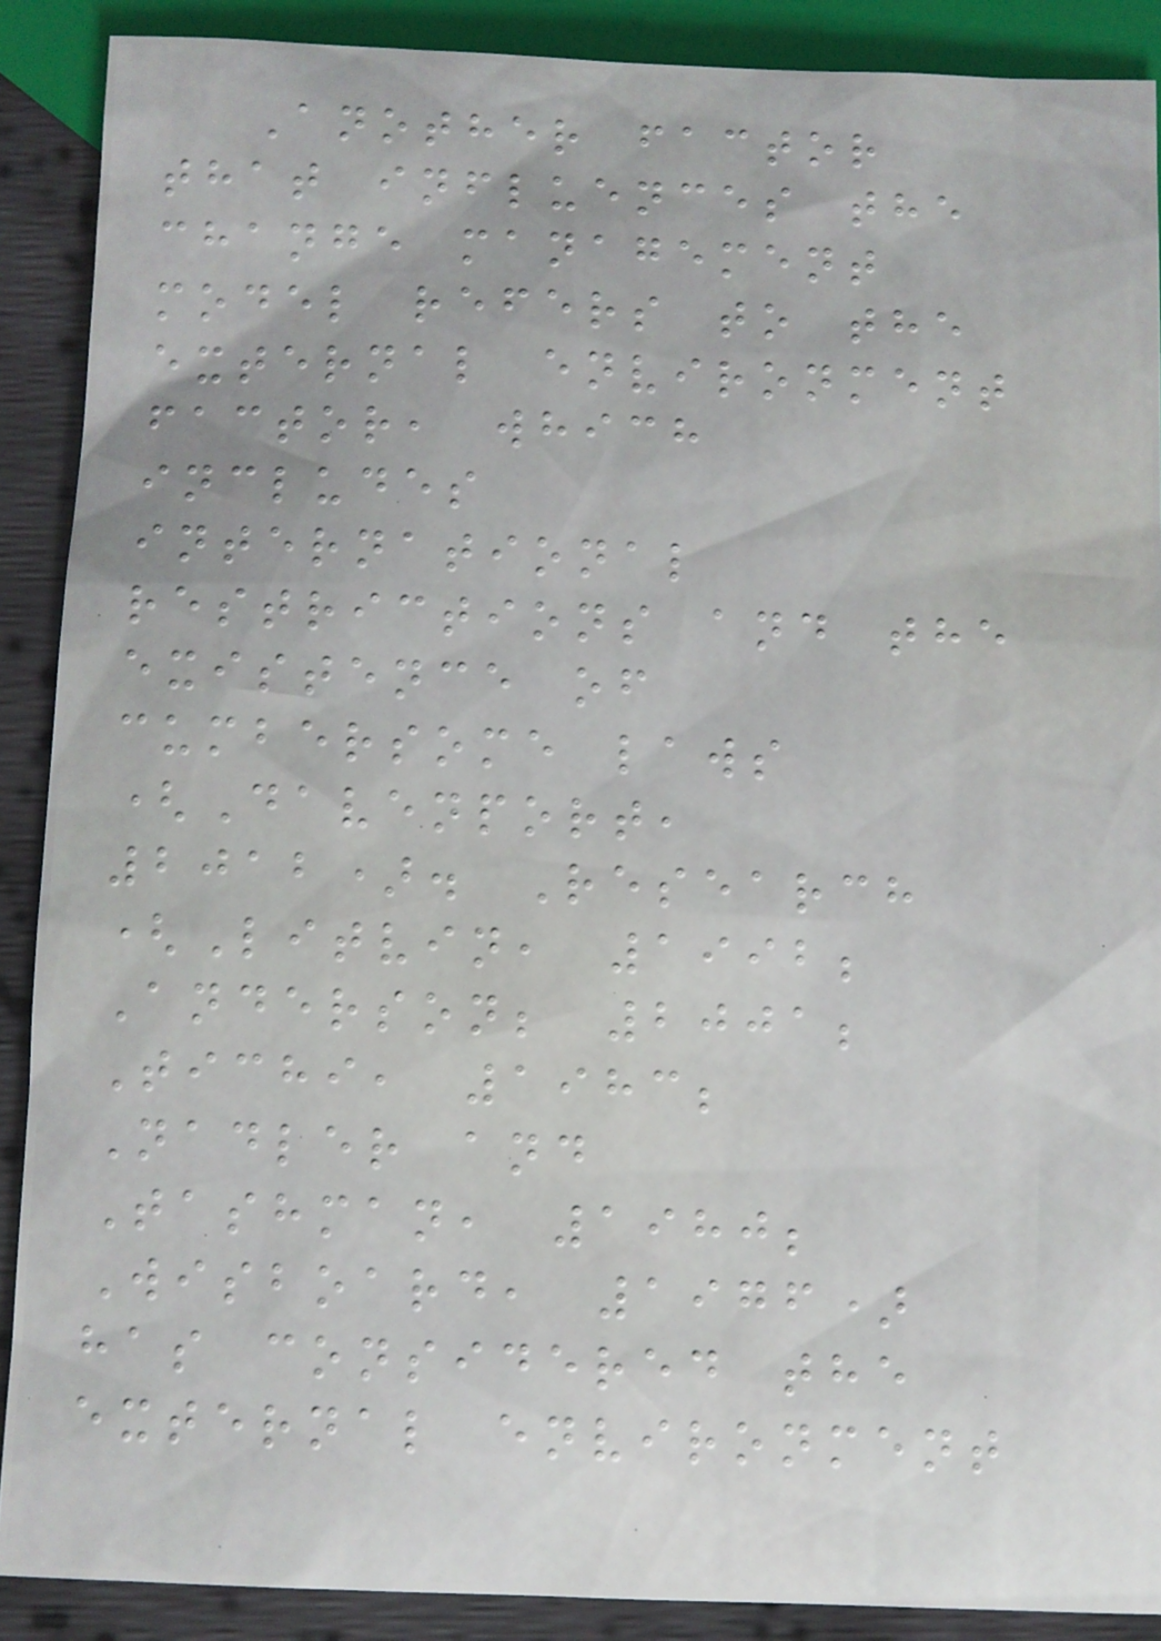Another factor
that influences the
change management
model refers to the
external environment
factor, which
includes
international
restrictions and the
existence of
cumbersome laws
(Davenport,
2012). Research
(Litvin, 1992;
Anderson; 2001;
Tichi, 1983;
Nadler and
Tashman, 1980;
Wisboard, 1976)
has considered the
external environment
